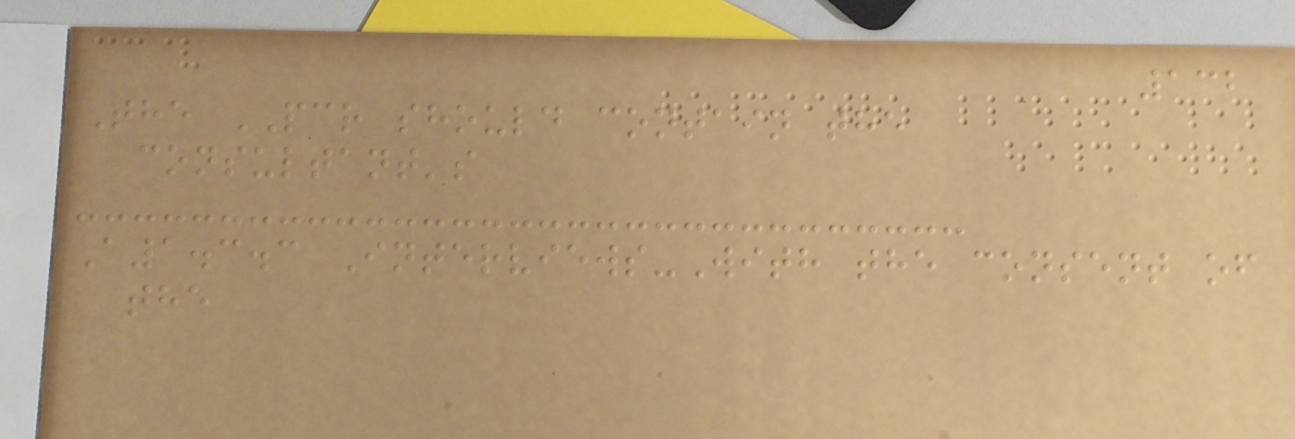132
The PCR should contain the
consultant's
A1.3.3 Interviews-With the consent of
the
